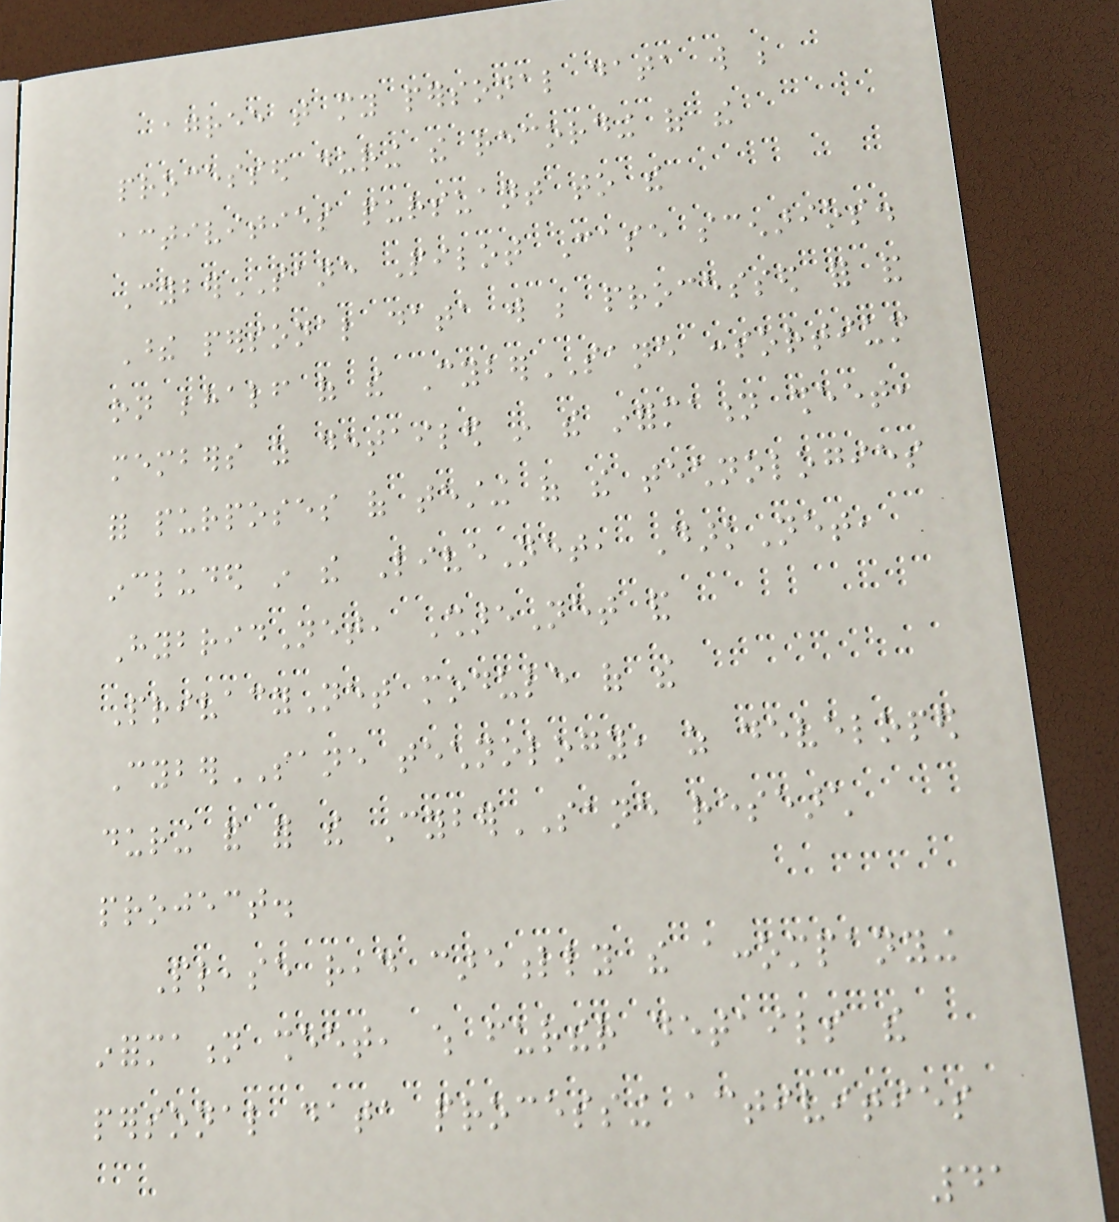agree that my personal data will be
processed during the recording of the
activities pursuant to the
CyberSANE Pilot Case scenarios.
These personal data will be processed for and
on behalf of the CyberSANE consortium
members as detailed in the information sheet,
for purposes of testing of the technologies
included in the LiveNet, DarkNet,
HybridNet, ShareNet and
PrivacyNet module of the
CyberSANE technology, as developed
during and for the CyberSANE research
project.
Please read carefully the accompanying
information sheet, which further details the
personal data processing activities
41
